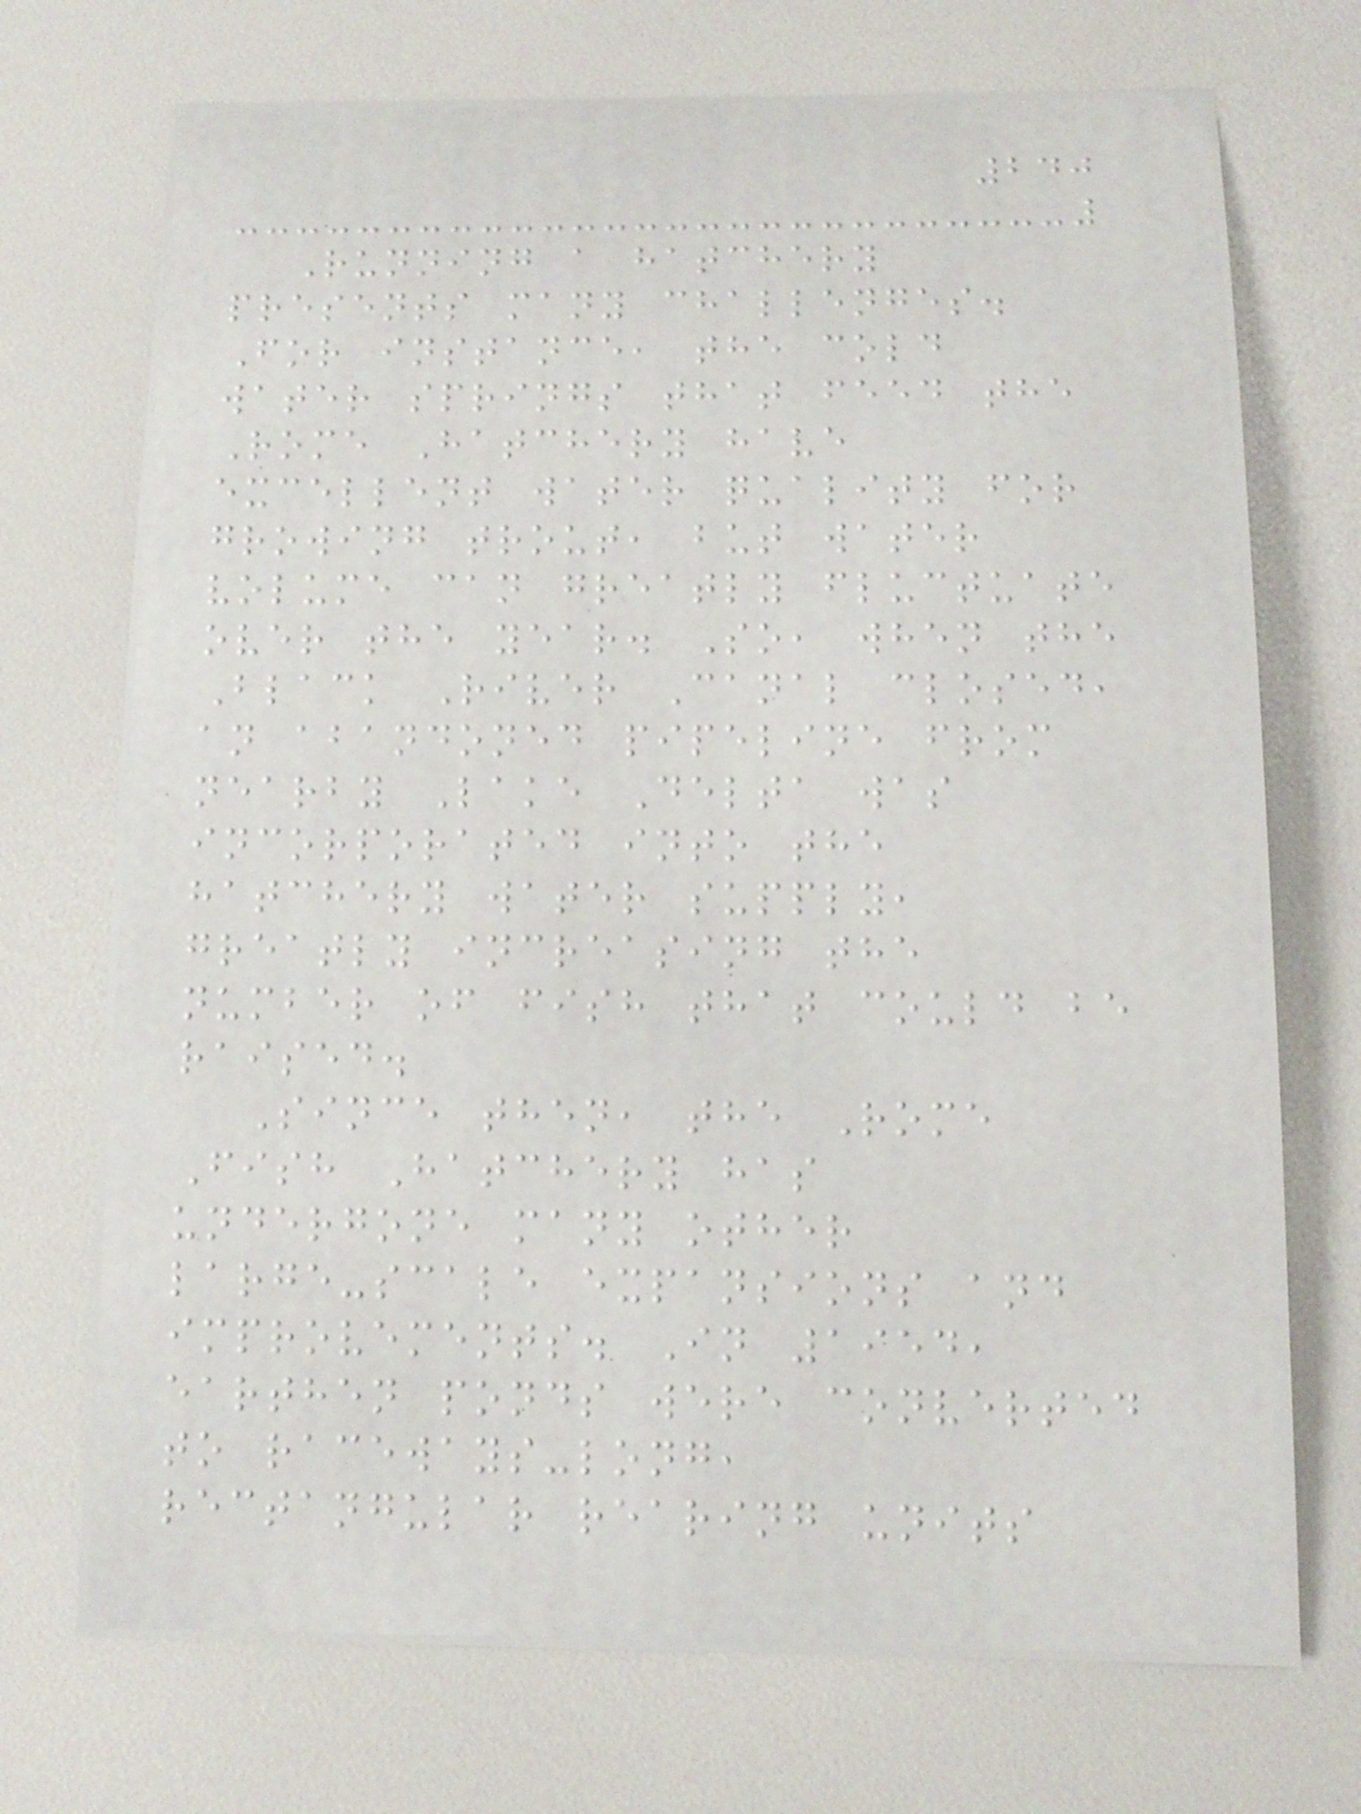240
Running a hatchery
presents many challenges.
For instance, the cold
water springs that feed the
Rome Hatchery have
excellent water quality for
growing trout, but water
volume can greatly fluctuate
over the year. So, when the
Black River Canal closed,
an abandoned pipeline from
nearby Lake Delta was
incorporated into the
hatchery water supply,
greatly increasing the
number of fish that could be
raised.
Since then, the Rome
Fish Hatchery has
undergone many other
large-scale expansions and
improvements. In 1954,
earthen ponds were converted
to raceways-long,
rectangular rearing units
